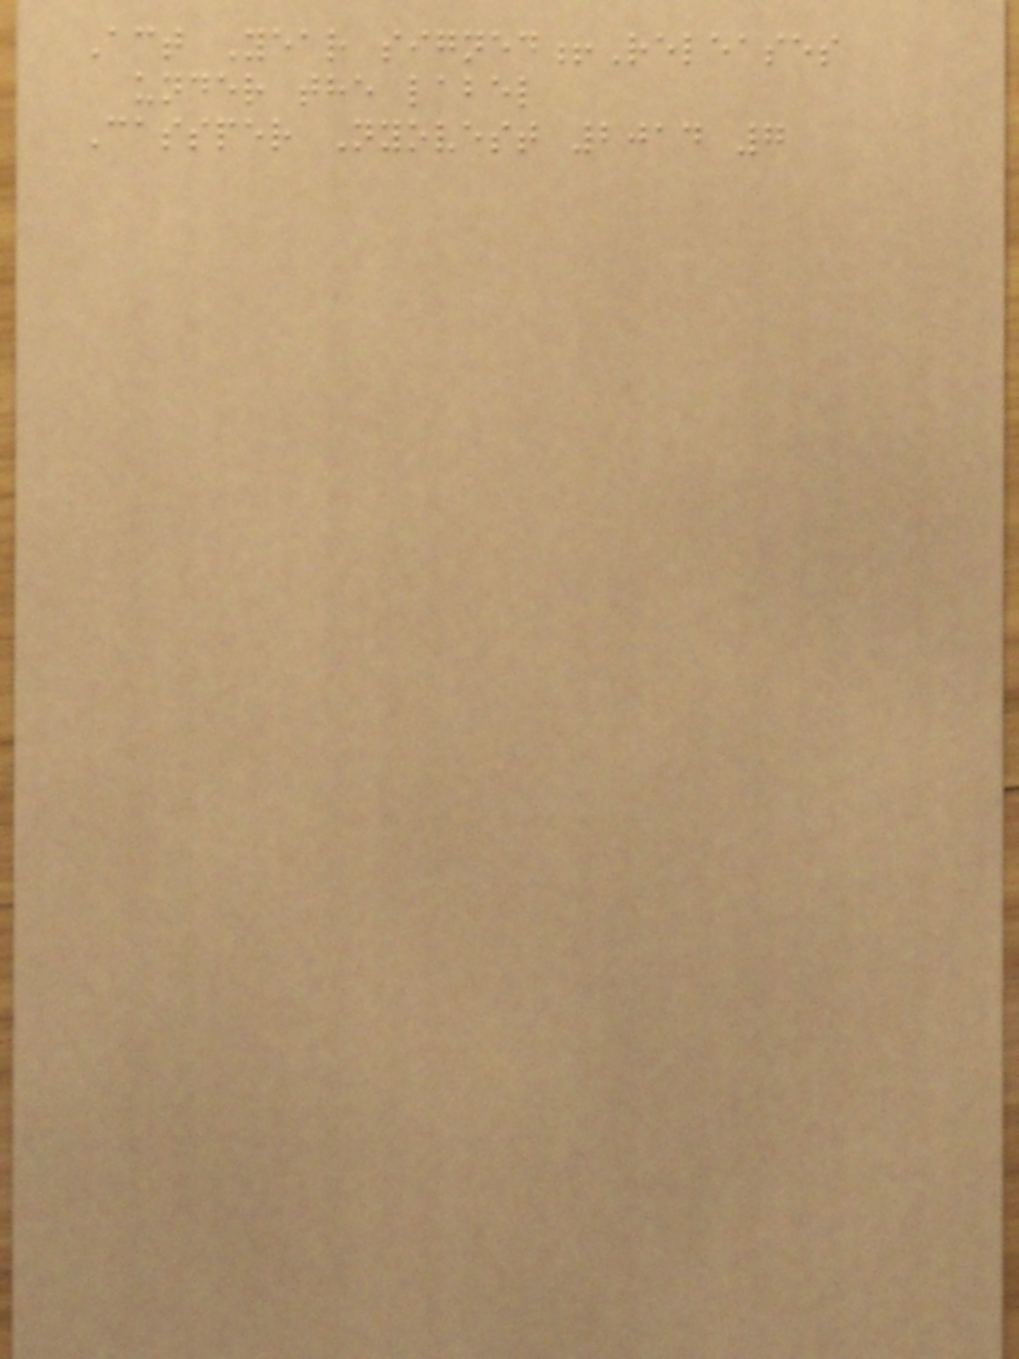Act Year signed!Releases
under the label
Cassper Nyovest 2014 7
